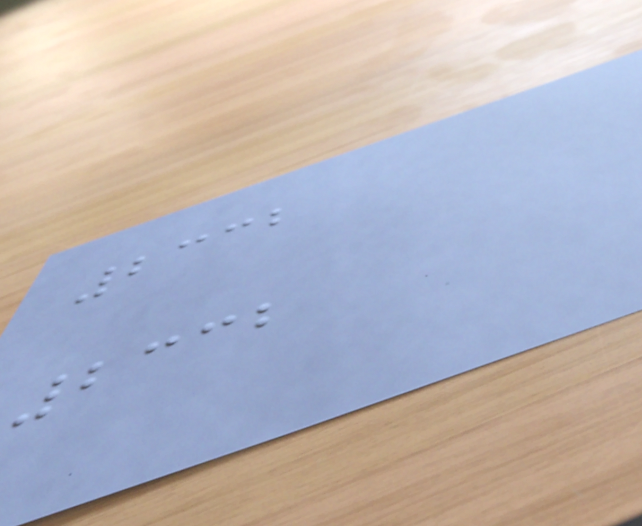2332
2332
